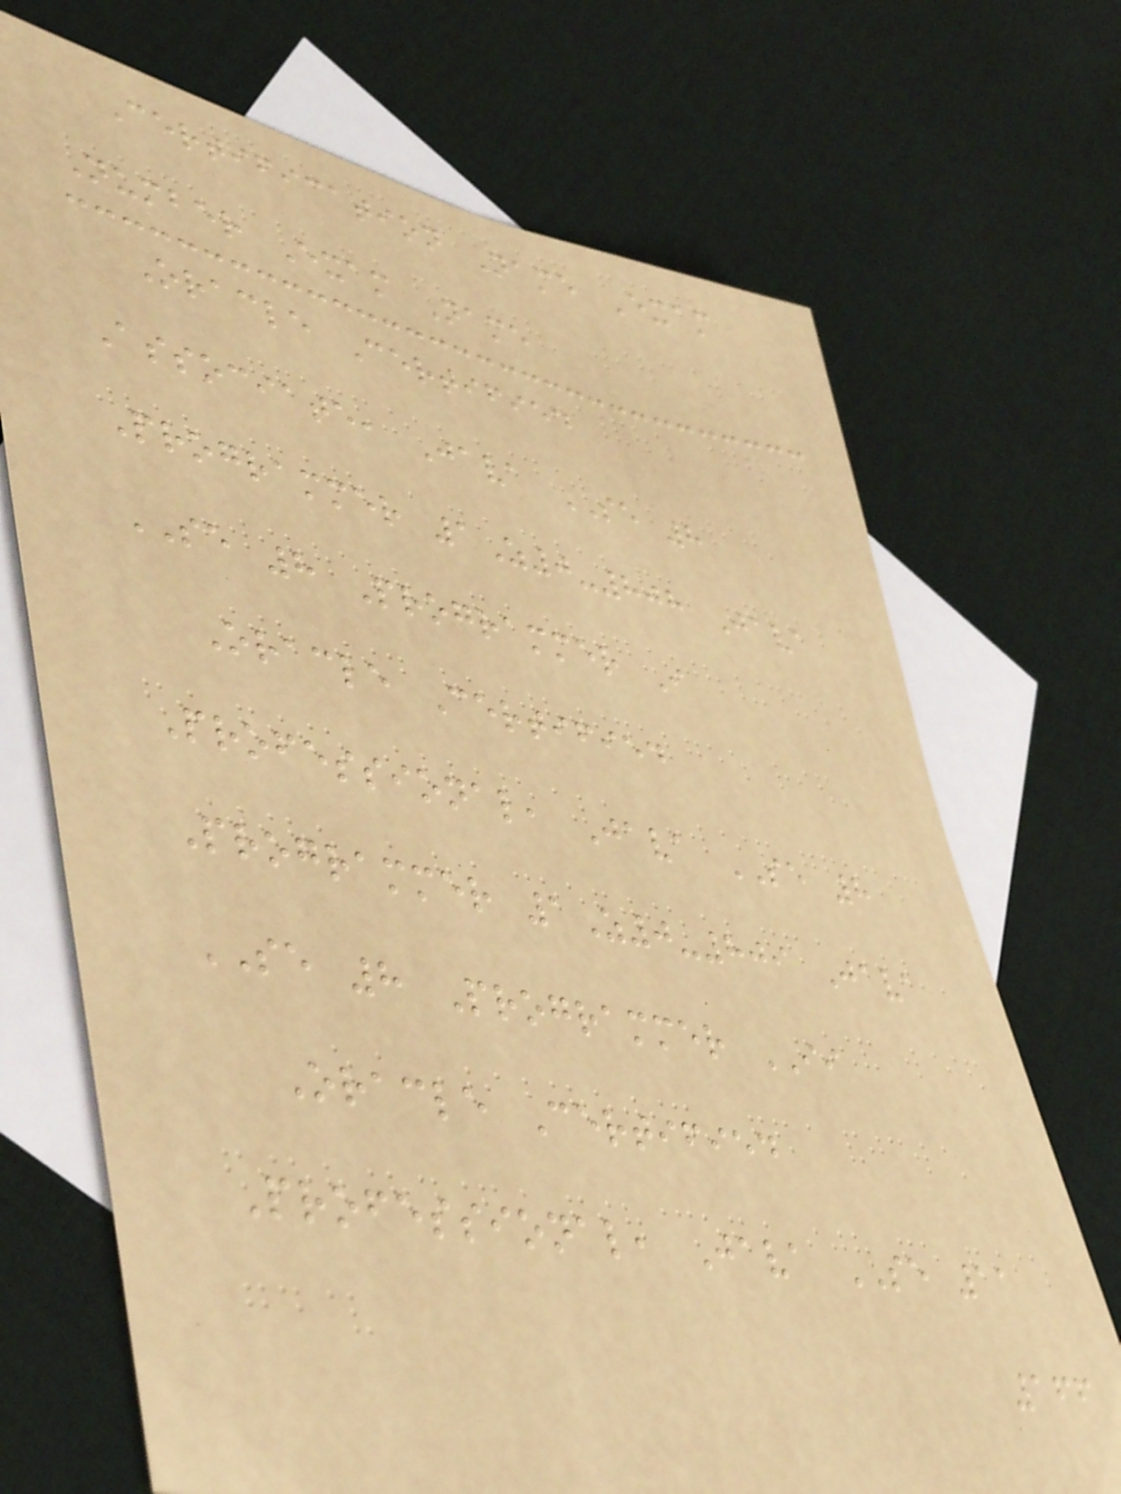Certification Name Exam
Number Exam Name
Oracle Certified
Associate, Java SE 8
Programmer 1Z0-808 Java
SE 8 Programmer I
Oracle Certified
Professional, Java SE 8
Programmer 1Z0-809 Java
SE 8 Programmer II
Oracle Certified
Professional, Java SE 11
166
